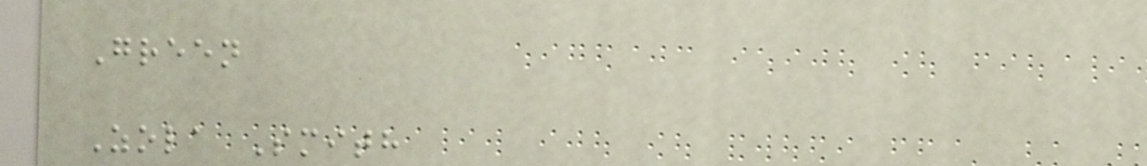Green
Zola Smith
